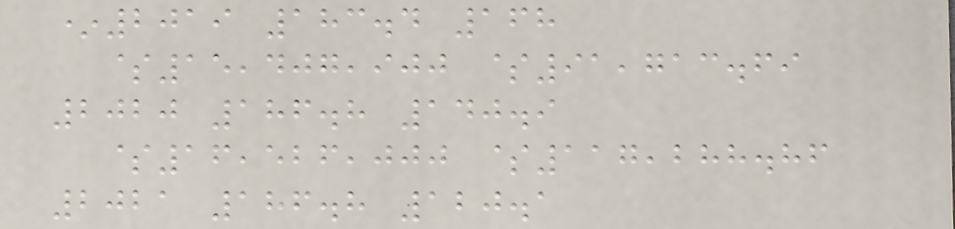*2019 183.4 168
$15,407,900 $91,713.69
2020 186.8 140.9
$16,526,000 $117,288.86
2021 186.8 120.1
